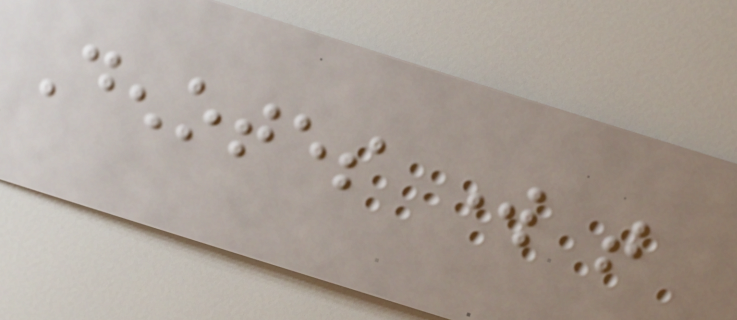Denotes work that
